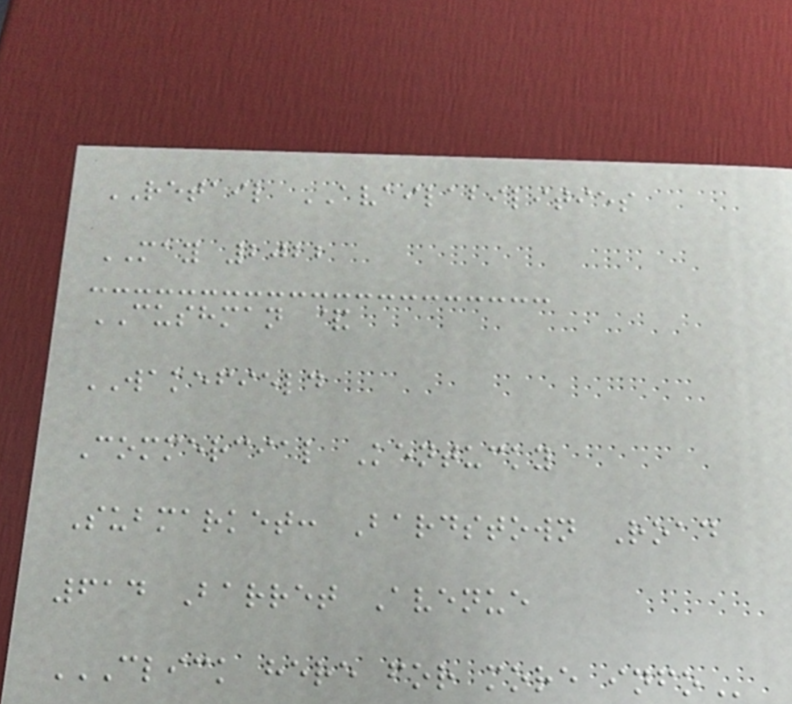RETAIL AVAILABILITIES
MAY 2022
CUSHMAN &
WAKEFIELD
Commercial Kentucky
Submarket: Bardstown Road
614 Barret Avenue
CLICK HERE FOR MORE INFO
